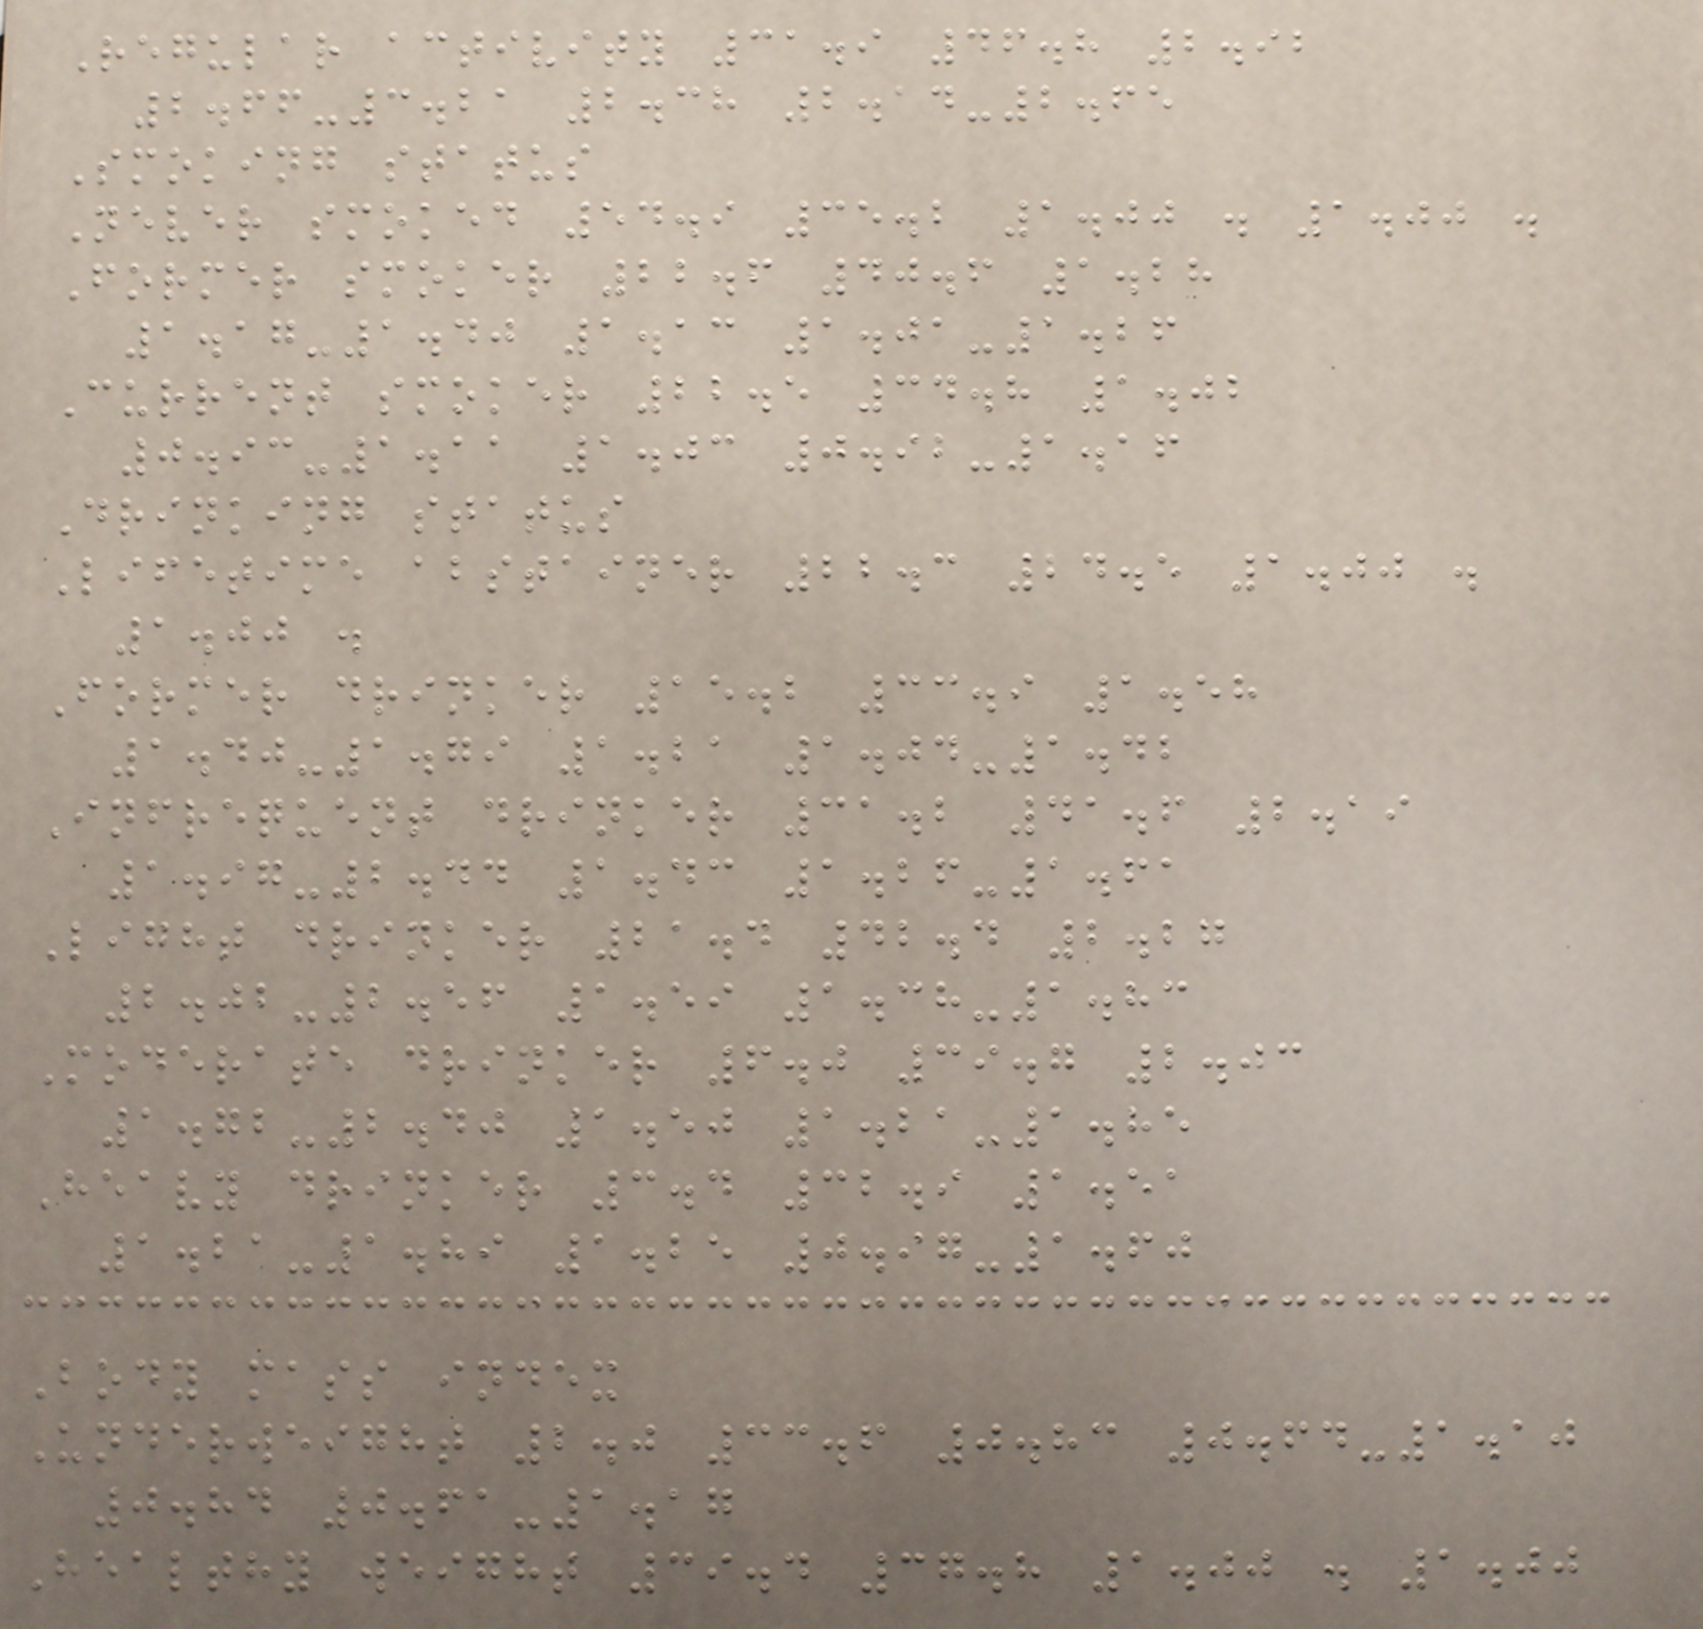Regular activity 31.9 46.8 2.92
2.66-3.21 2.38 2.14-2.65
Smoking status
Never smoked 54.9 35.2 1.00 . 1.00 .
Former smoker 22.6 40.6 1.28
1.17-1.40 1.13 1.01-1.26
Current smoker 22.5 34.8 1.02
0.93-1.11 1.03 0.92-1.16
Drinking status
Lifetime abstainer 22.3 24.5 1.00 .
1.00 .
Former drinker 15.2 33.9 1.58
1.40-1.79 1.21 1.04-1.42
Infrequent drinker 31.2 41.6 2.19
1.97-2.44 1.43 1.26-1.61
Light drinker 21.4 42.4 2.27
2.02-2.56 1.59 1.38-1.83
Moderate drinker 6.0 39.7 2.03
1.72-2.40 1.50 1.21-1.85
Heavy drinker 3.4 32.9 1.51
1.21-1.89 1.25 0.97-1.60
Body mass index
Underweight 2.0 33.6 0.83 0.64-1.10
0.84 0.61-1.17
Healthy weight 39.4 37.8 1.00 . 1.00
